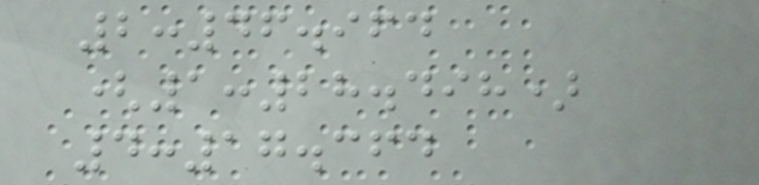2:46.964
(1:28.498)
4:17.364
